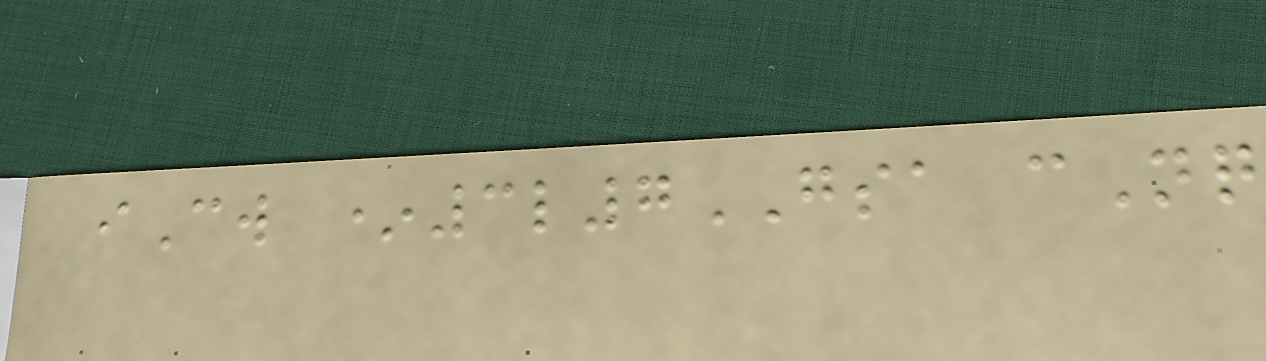iCw *3l7GSA cNq
